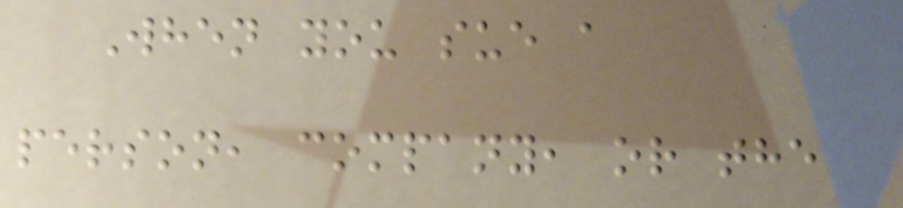When you sue a
person, company, or the
